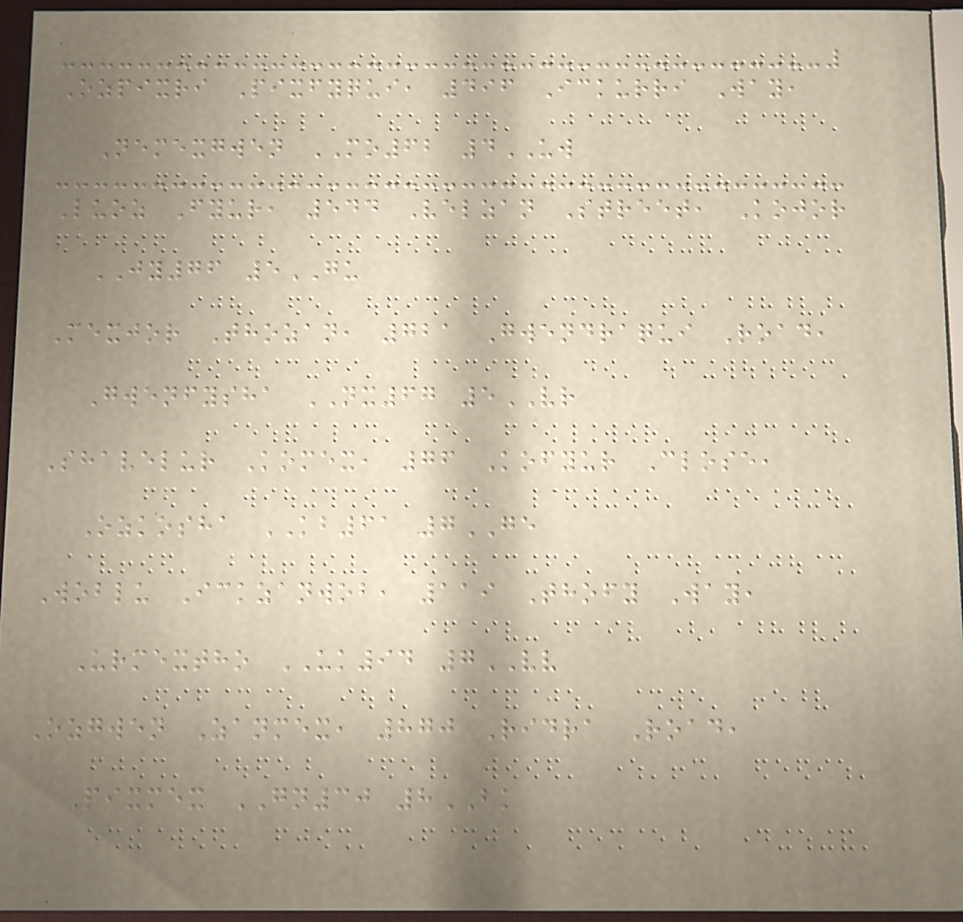Ozpixri Pixfyqui, 496 Ickurri Way,
Nemexgwen MO62 4UW
Luoz Fyur, 544 Velzan Street, Kojor
JY76 5GU
Mexjor Thozan, 721 Gwendraqui Road,
Gwenfysha NX67 5VR
Shavelur Komex, 76 Kofyur Close,
Ozkosha KB61 7GE
Woblu Ickzanwob, 119 Thofy Way,
Urmextho UK94 7VV
Ozgwen Zanmex, 870 Ridra Road,
Pixmex GN30 8BK
